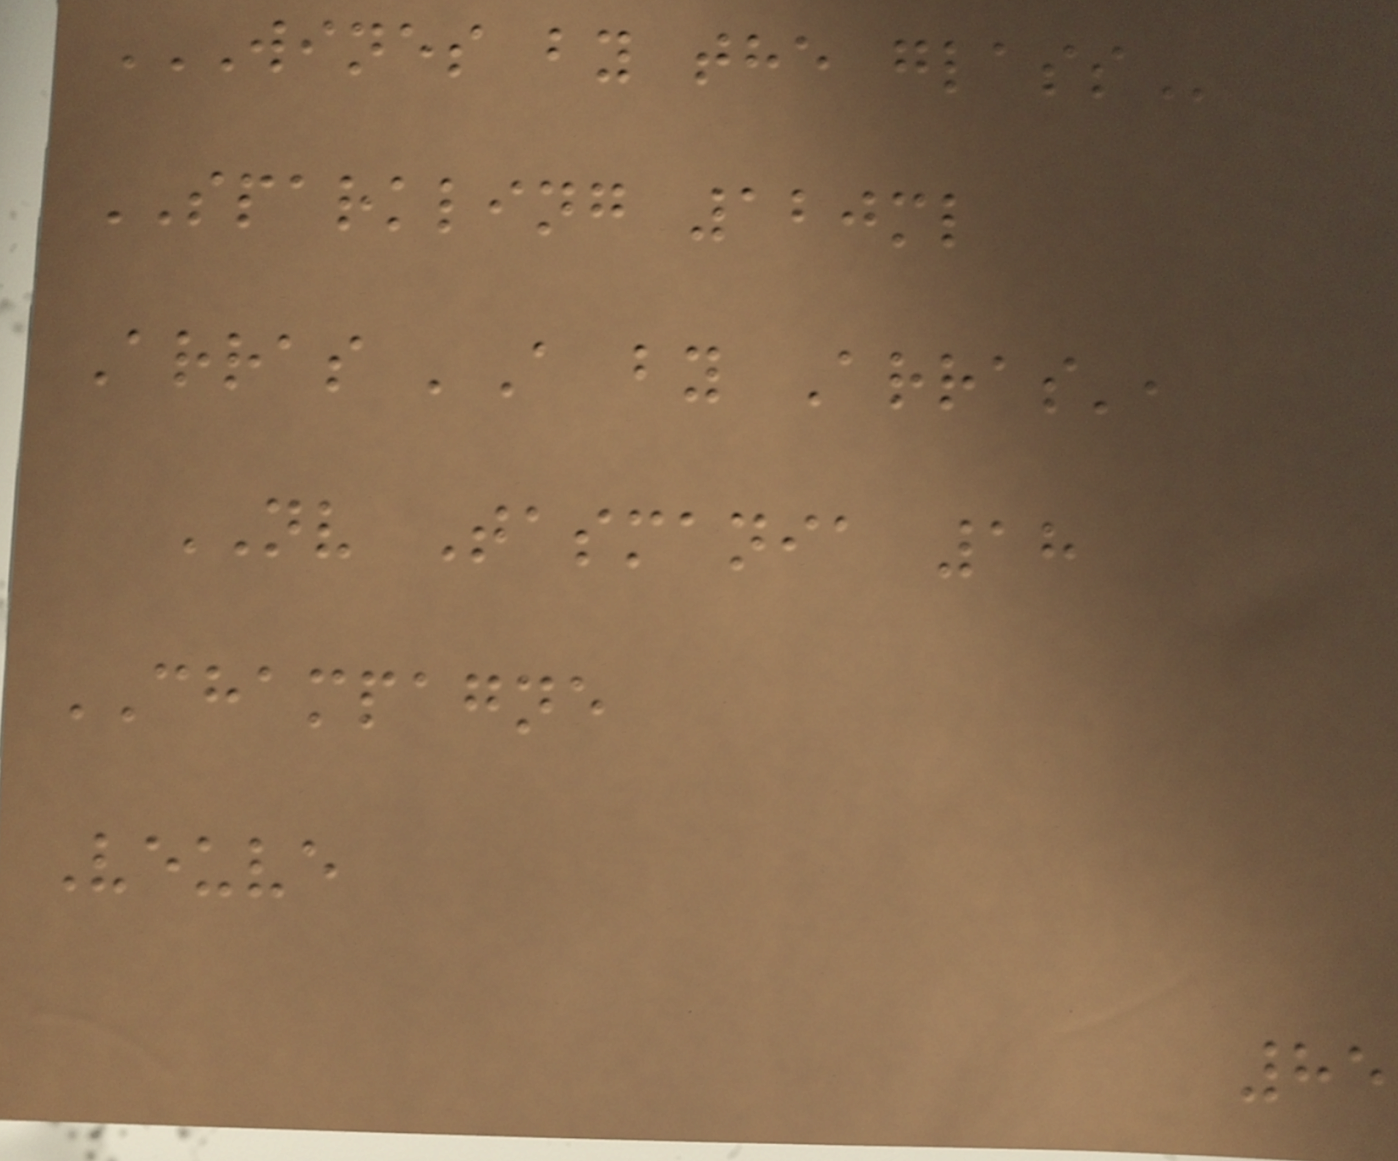WINES BY THE GLASS
SPARKLING 120ml
Arras 'A by Arras',
NV Tasmania 18
CHAMPAGNE
Veuve
85
